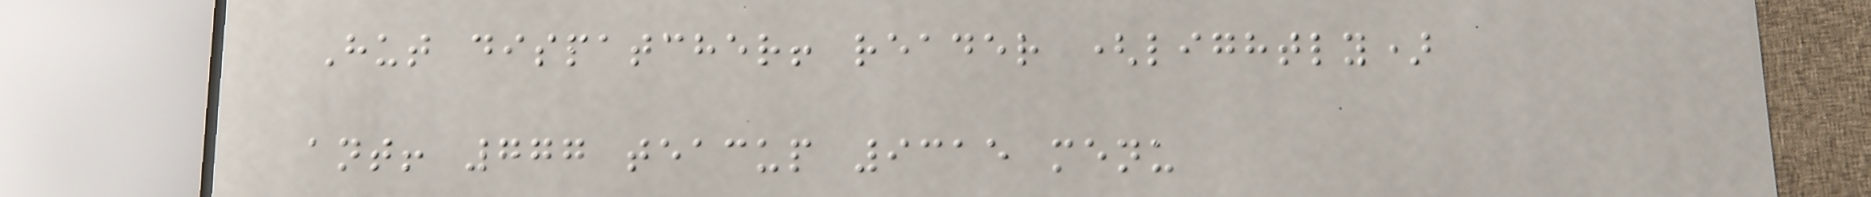Hut dispatcher! reader (lightly)
ant! 777 teacup 9315 menu
